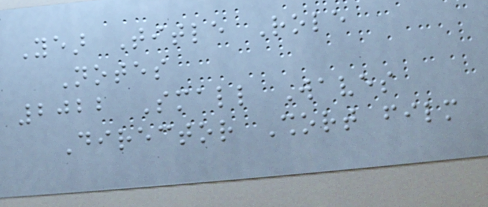Year Title Role
Notes
2022 Small Waves
Director Short film
